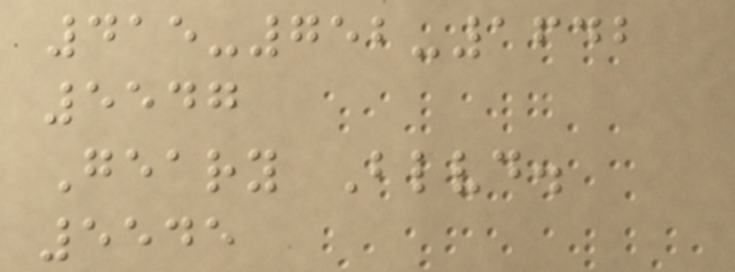415-752-1642
5547
Geary Blvd.
5545
